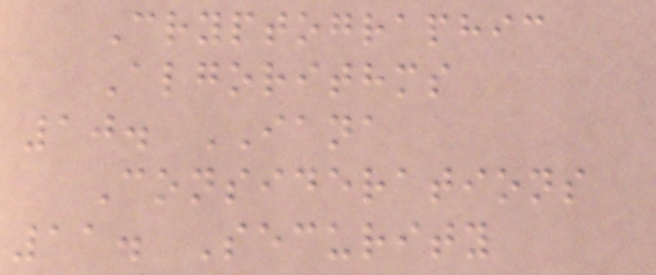Cryptographic
Algorithms
10. IANA
Considerations
11. Security
